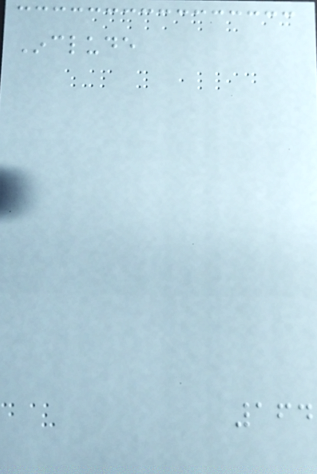Include
164
